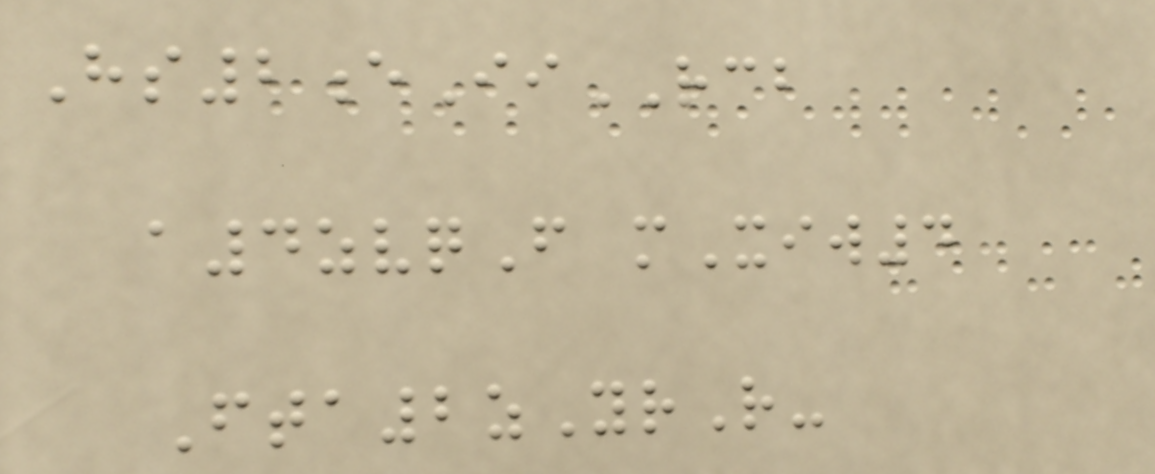Hs2eIiRCB
a4zvqF mXiw4
Fta2zYrR-
